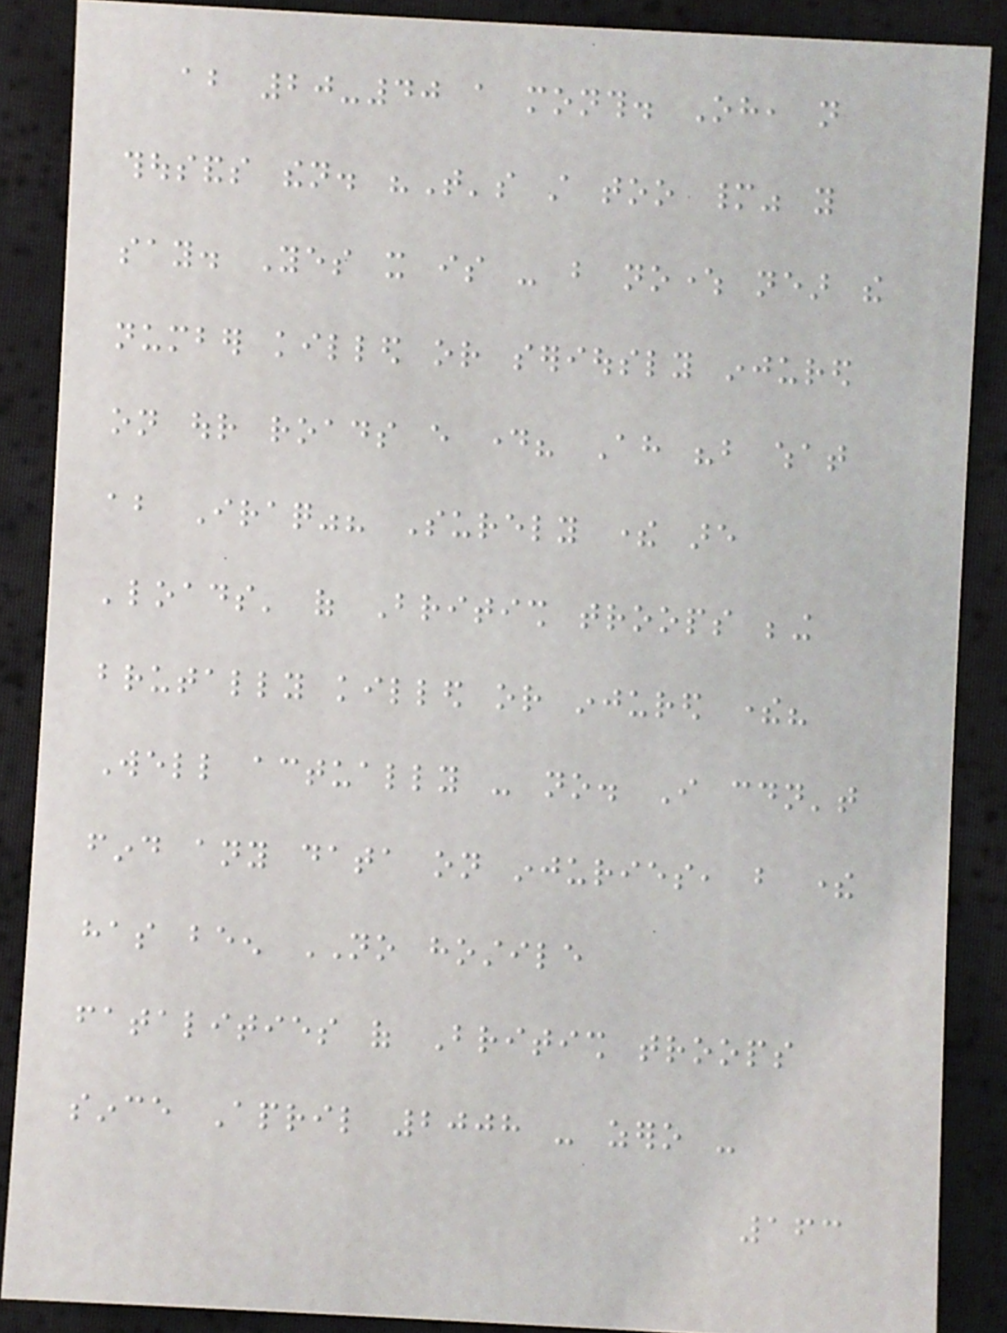about 20-40 a month. Oh, not
thousands then. "That's still too many" you
say. Yes it is - but nowhere near the
number killed or seriously injured
on our roads every day? Ah "but what
about Iraq"? Surely there are
'loads' of British troops being
brutally killed or injured there?
Well actually - no. I couldn't
find any data on injuries, but there
has been NO hostile
fatalities of British troops
since April 2008 - zero -
163
